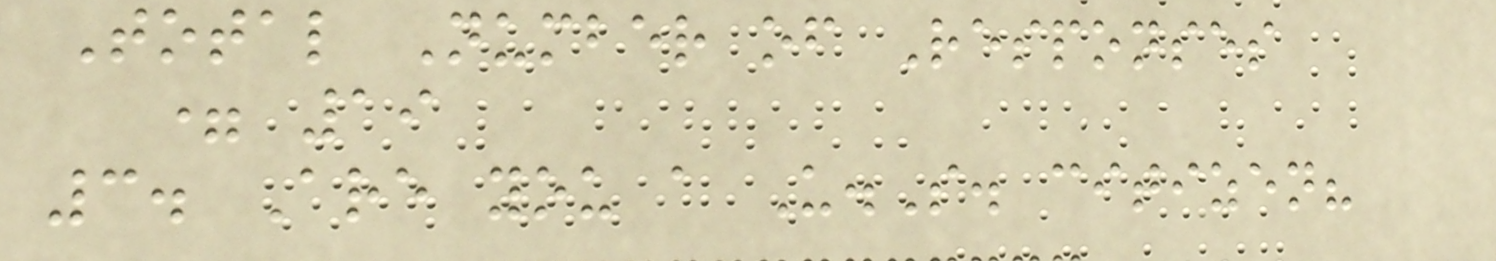Total Number of Responses
= 19
3. Are you a U.S. citizen?
